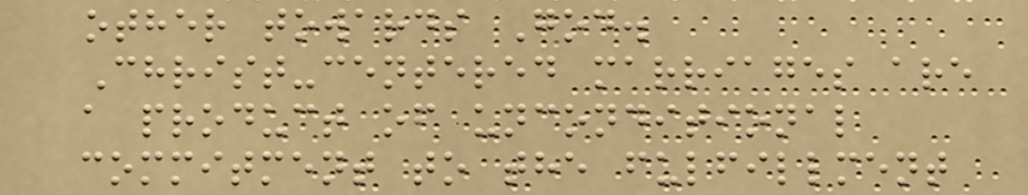other towards God.
Christ-centered marriages are
a product of unconditional
commitment to the fulfillment
